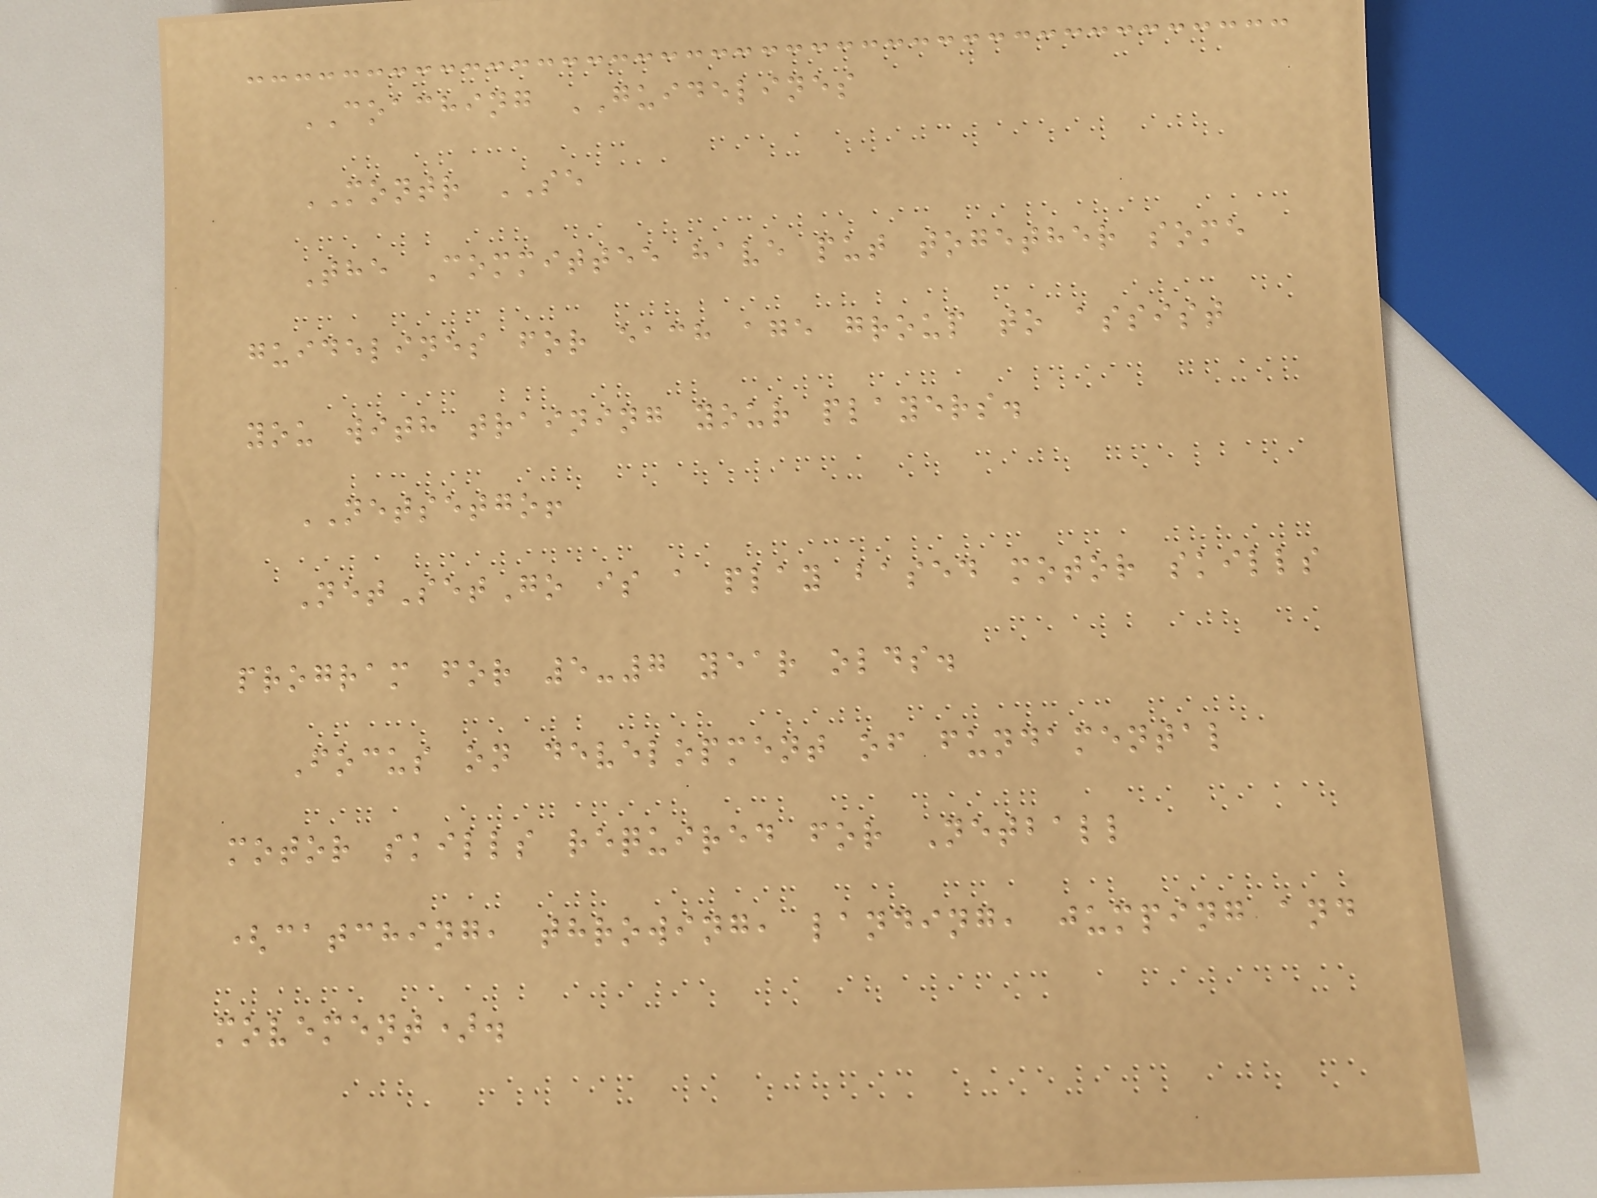COACHING GUIDELINES
MONTR SE
The Committee have put together some
guidelines for each age group to assist
you with training your players.
NETSETGO!
NetSetGo is a play based motor skills
program for 5-7 year olds.
Focus on development of fundamental
motor skills required for Netball
(catching, throwing, landing, jumping and
movement).
